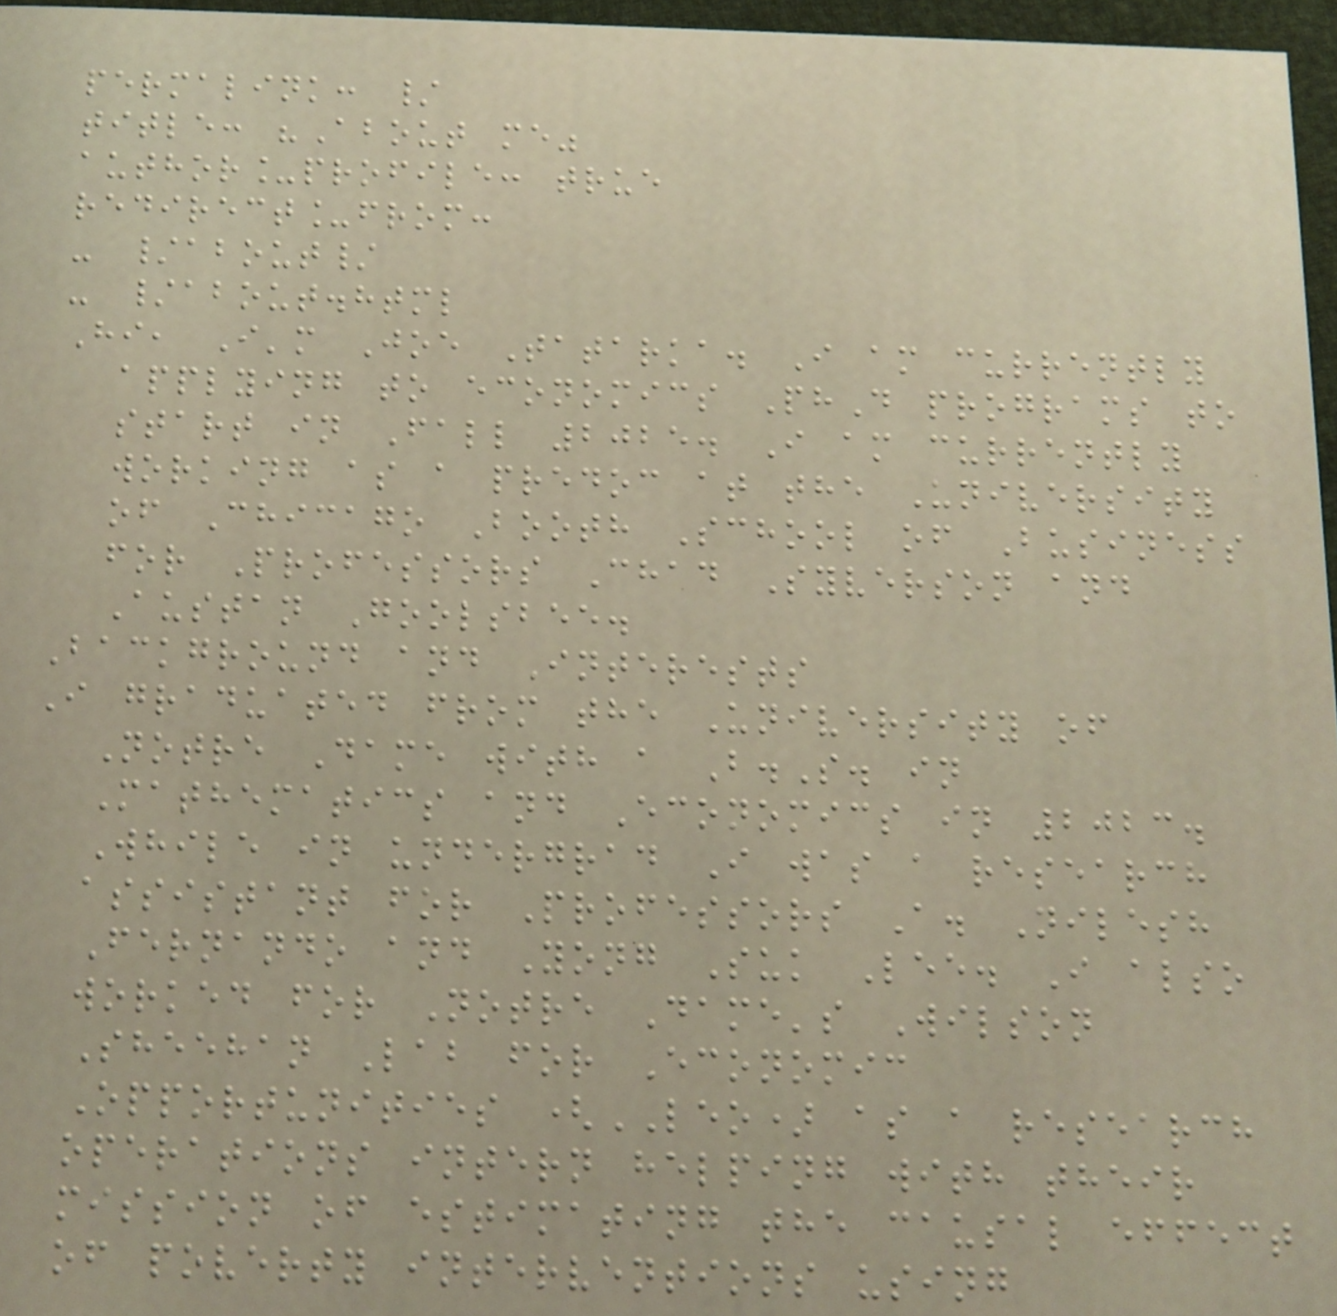permalink: /
title: "About me"
author_profile: true
redirect_from:
- /about/
- /about.html
Hi, I'm Joe Tatarka. I am currently
applying to economics PhD programs to
start in Fall 2025. I am currently
working as a predoc at the University
of Chicago Booth School of Business
for Professors Chad Syverson and
Austan Goolsbee.
Background and Interests
I graduated from the University of
Notre Dame with a B.S. in
Mathematics and Economics in 2023.
While in undergrad I was a research
assistant for Professors A. Nilesh
Fernando and Yong Suk Lee. I also
worked for Notre Dame's Wilson
Sheehan Lab for Economic
Opportunities (LEO) as a research
operations intern helping with their
mission of estimating the causal effect
of poverty interventions using
